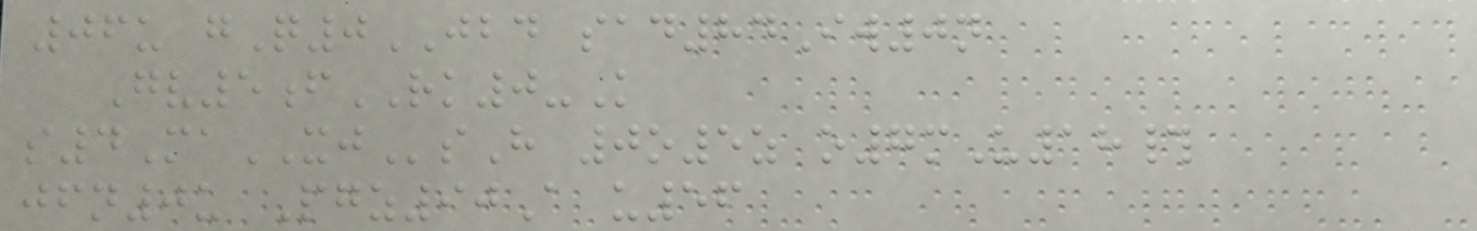06u gQ0JBD sad84Iw0n
Gv5fRK0-K
s4MaXJsH 0o5z o7mU18#
jfn0u Pgz90A u56
